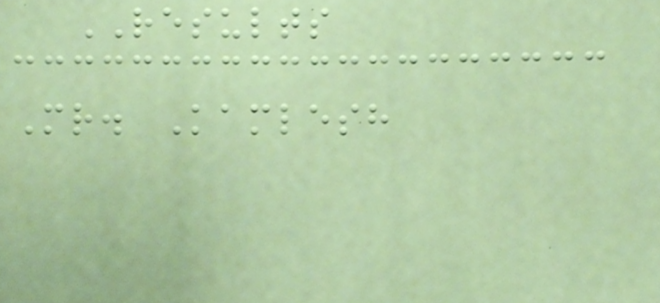RESULTS
Mr. Kamlesh
